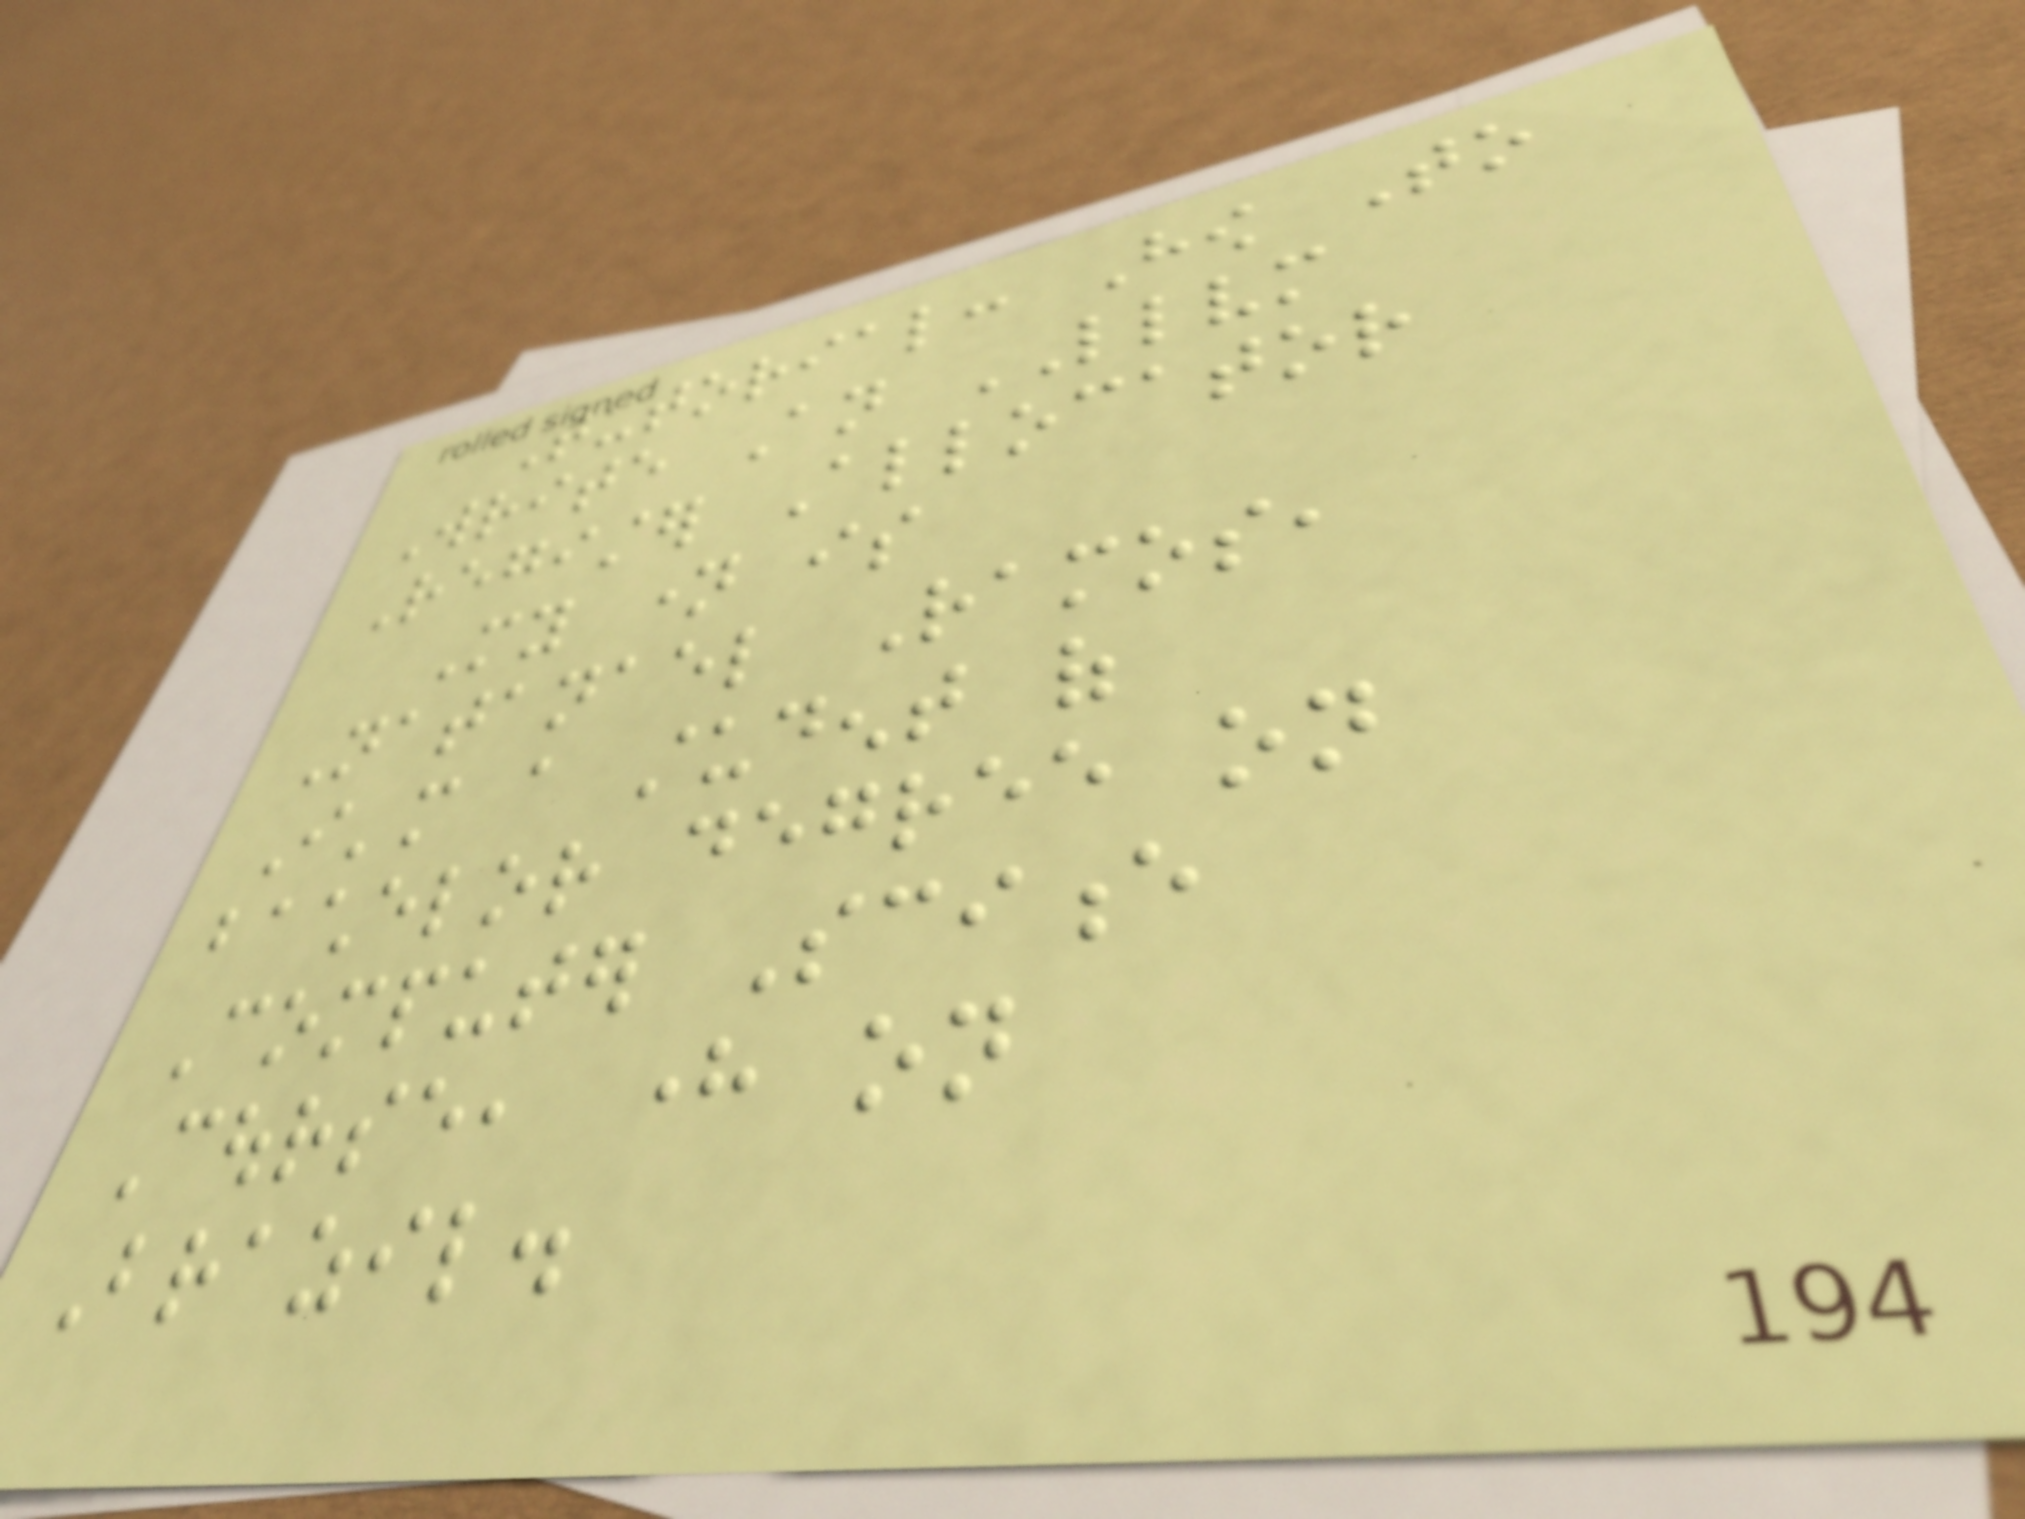Tutorial: How To
Write An LLVM
Register Allocator
My name is
Natanael Ramos,
I'm a student of
bachelor degree on
Computer Science
Course, here on
Brazil.
